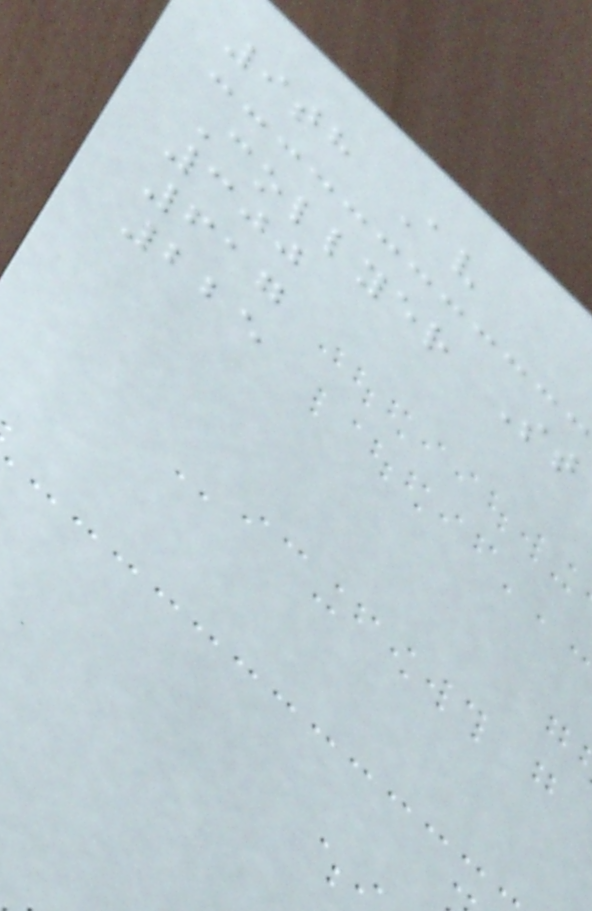9th Av
Collyer St
300
617
225
